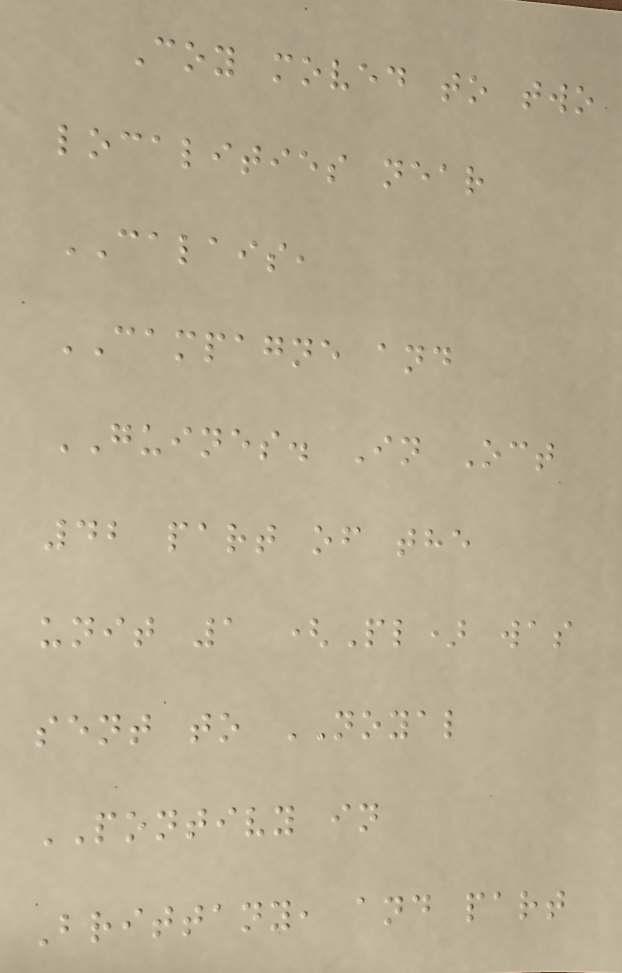Coy moved to two
localities near
CALAIS,
CAMPAGNE and
GUINES. In Oct
42 part of the
unit 1 (Pl) was
sent to NOYAL
PONTIVY in
Brittany, and part
